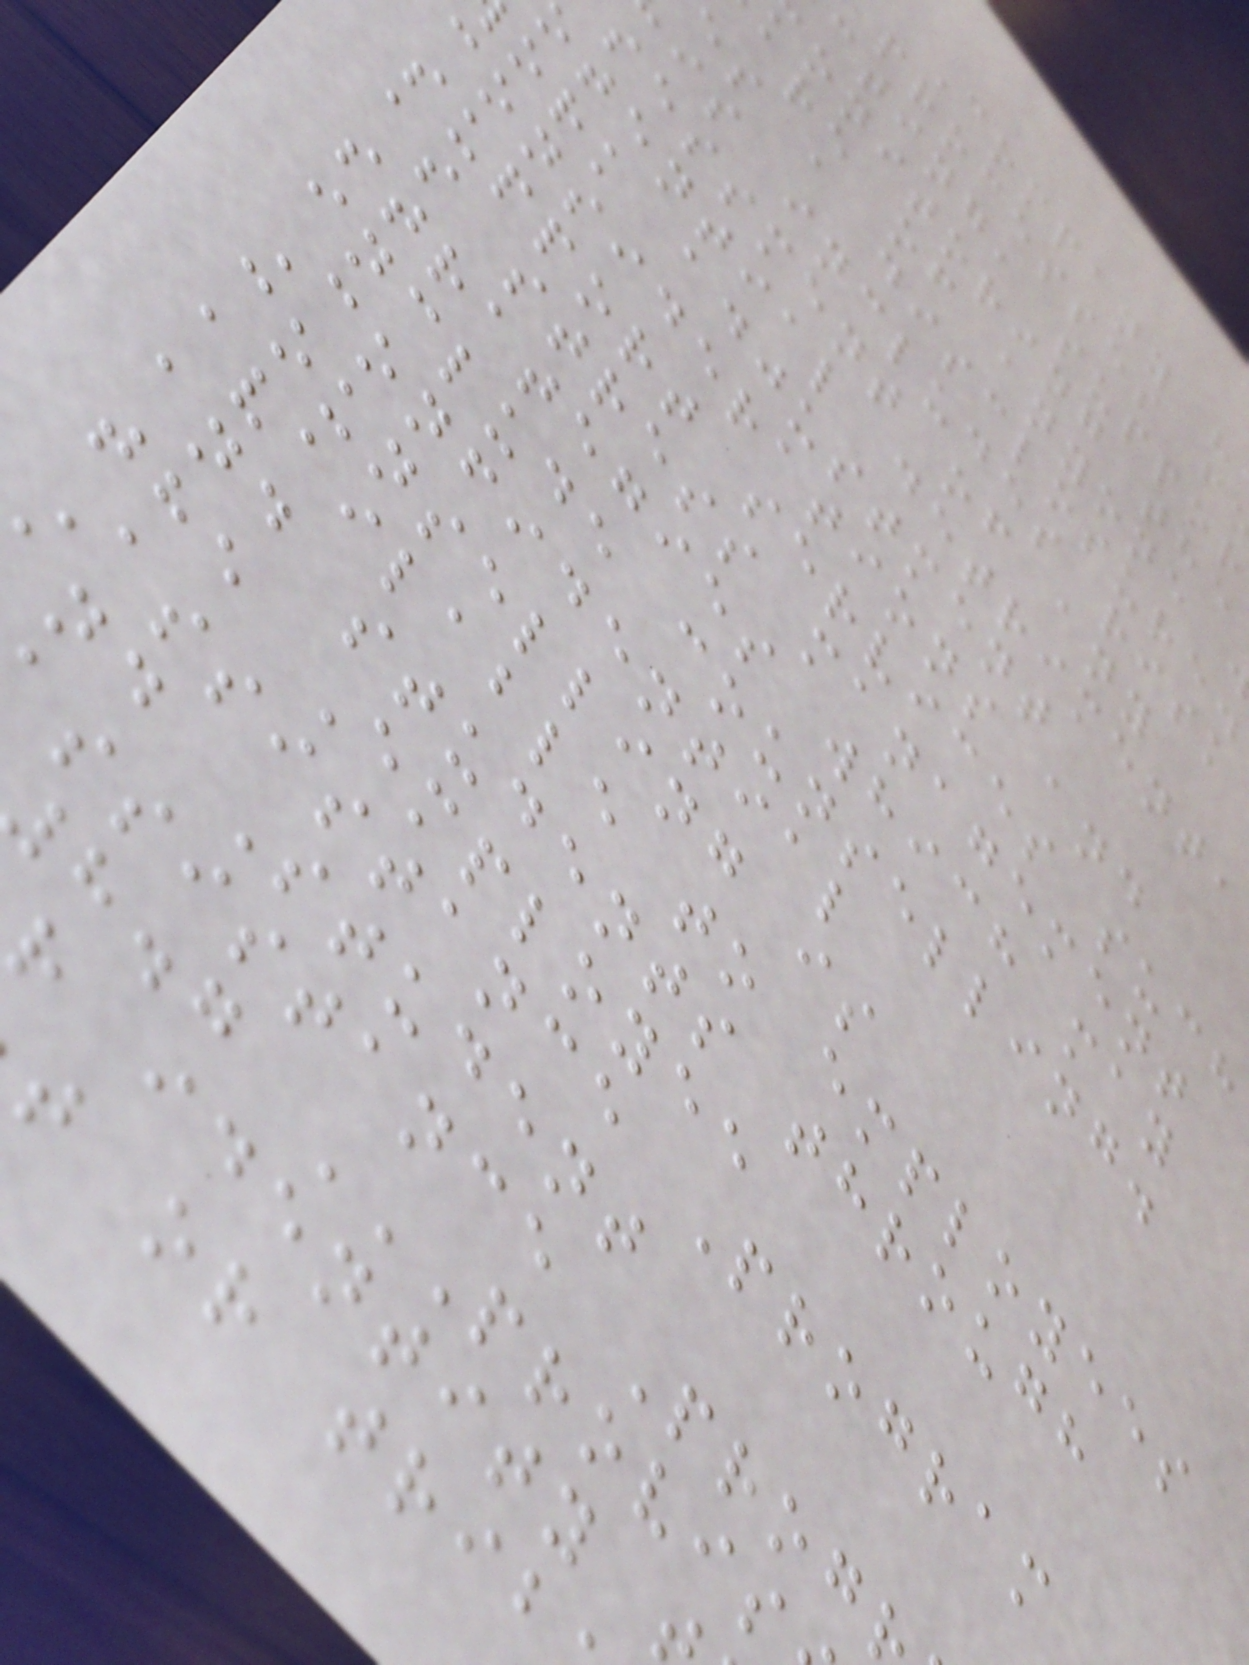Company h
processes f
cting, suppor
onitoring the
are of anyone
es a disclosure.
is includes risk
sessment of any
tential detriment,
ork adjustment
considerations and
support services such
as stress management
strategies which may
include counselling.
Confidential
counselling is
available to employees
and students through
the Employee
Assistance Program
nd Student
ssistance Prog
r identity
